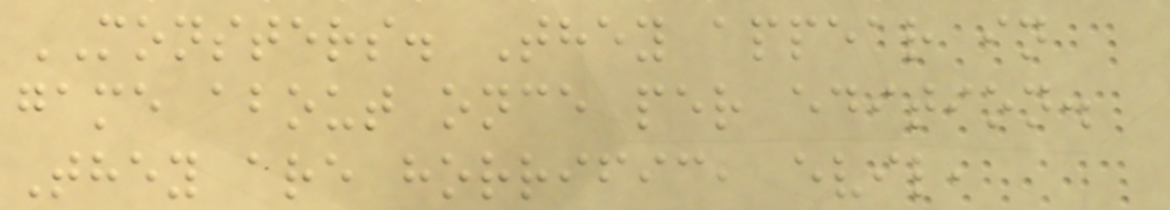MONSTERS. They appear in
game about once per edition.
They are horrific, evil,
